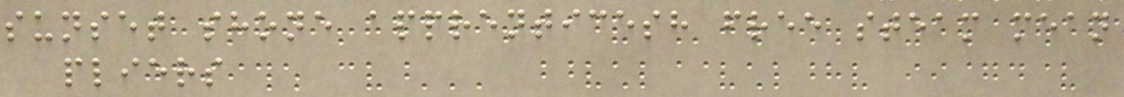sunset shone apprenticesh free steam mean
pliers
